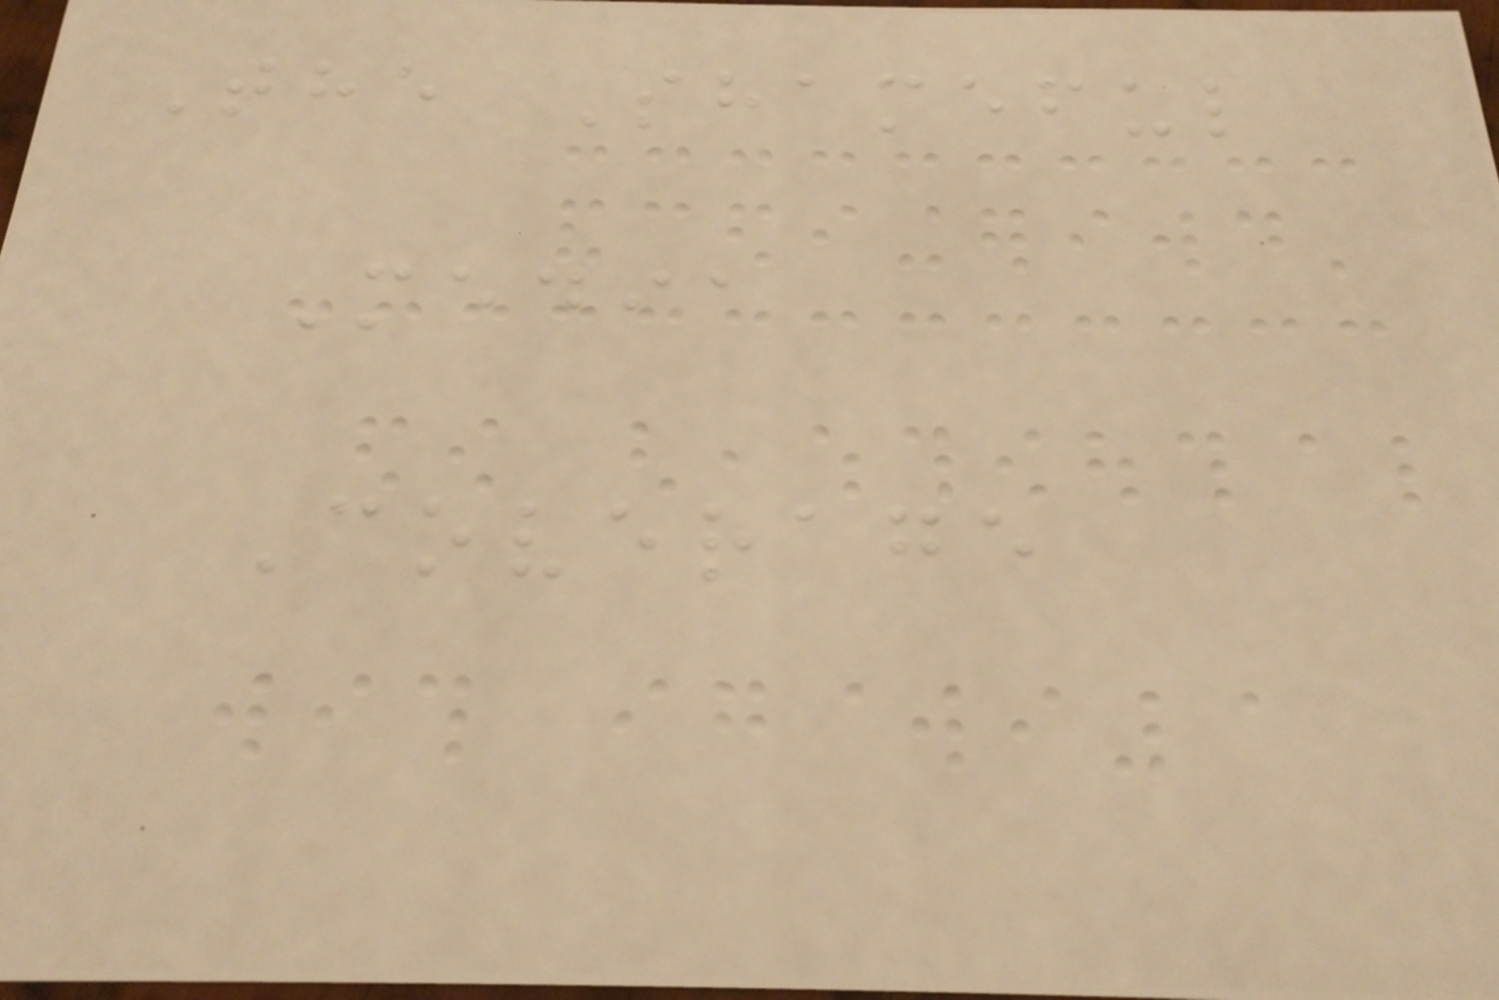The Shameful
Media
Coverage
